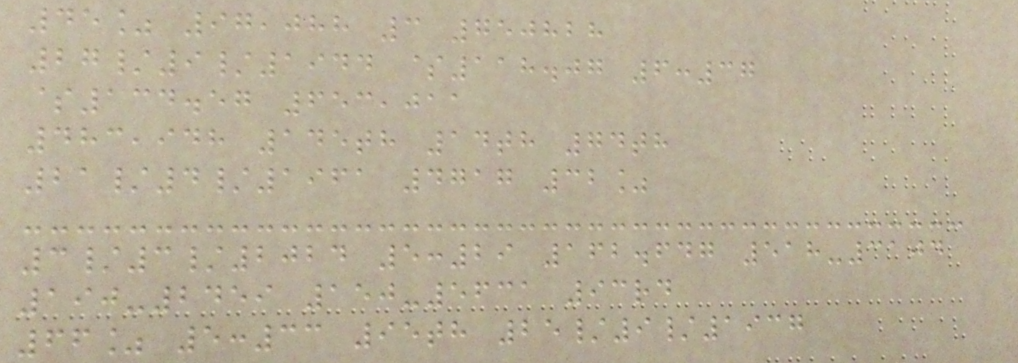45% 97,088 3 750828
27/9/1944 $118.07 6:37
$134.57 653,011
483,948 145th 14th 74th
21/4/1961 4717 32%
3/3/2024 5:29 162.647 518-3104
190-2459 150-5631 93rd
66% 5:33 95th 25/9/1937
